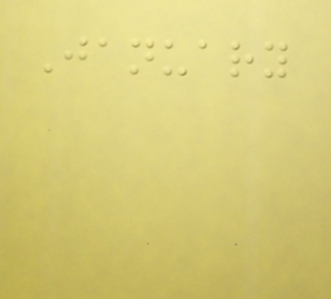January
